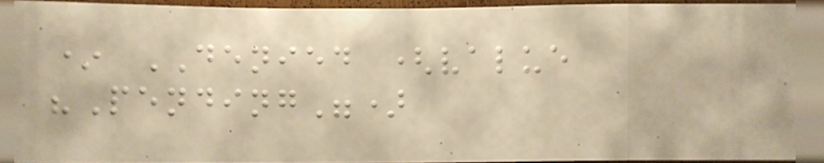* DENIED (value
"Pending")
